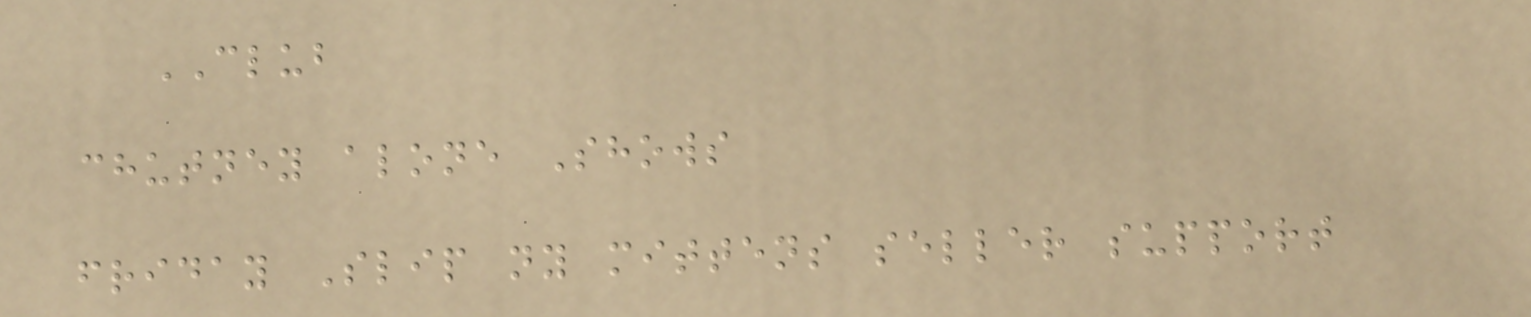CLUB
chutney alone Shows
friday Slip ny mittens seller support
